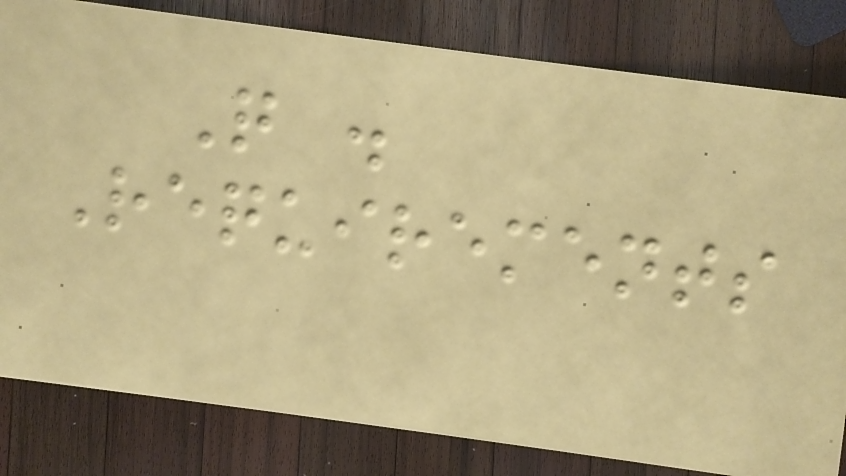Q .
Requirements
